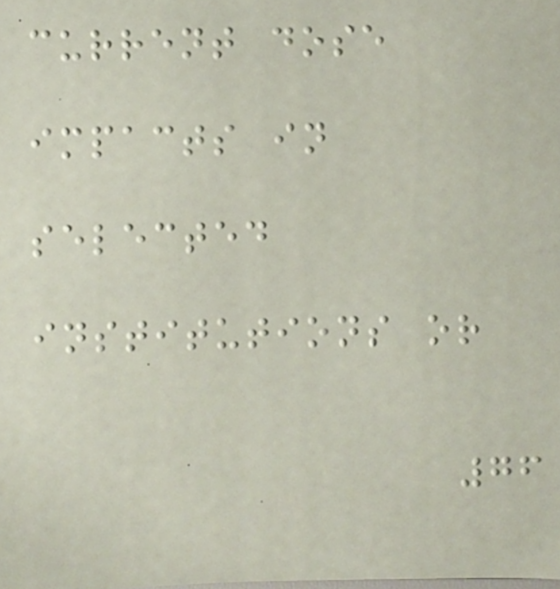current dose
impacts in
selected
institutions or
76
